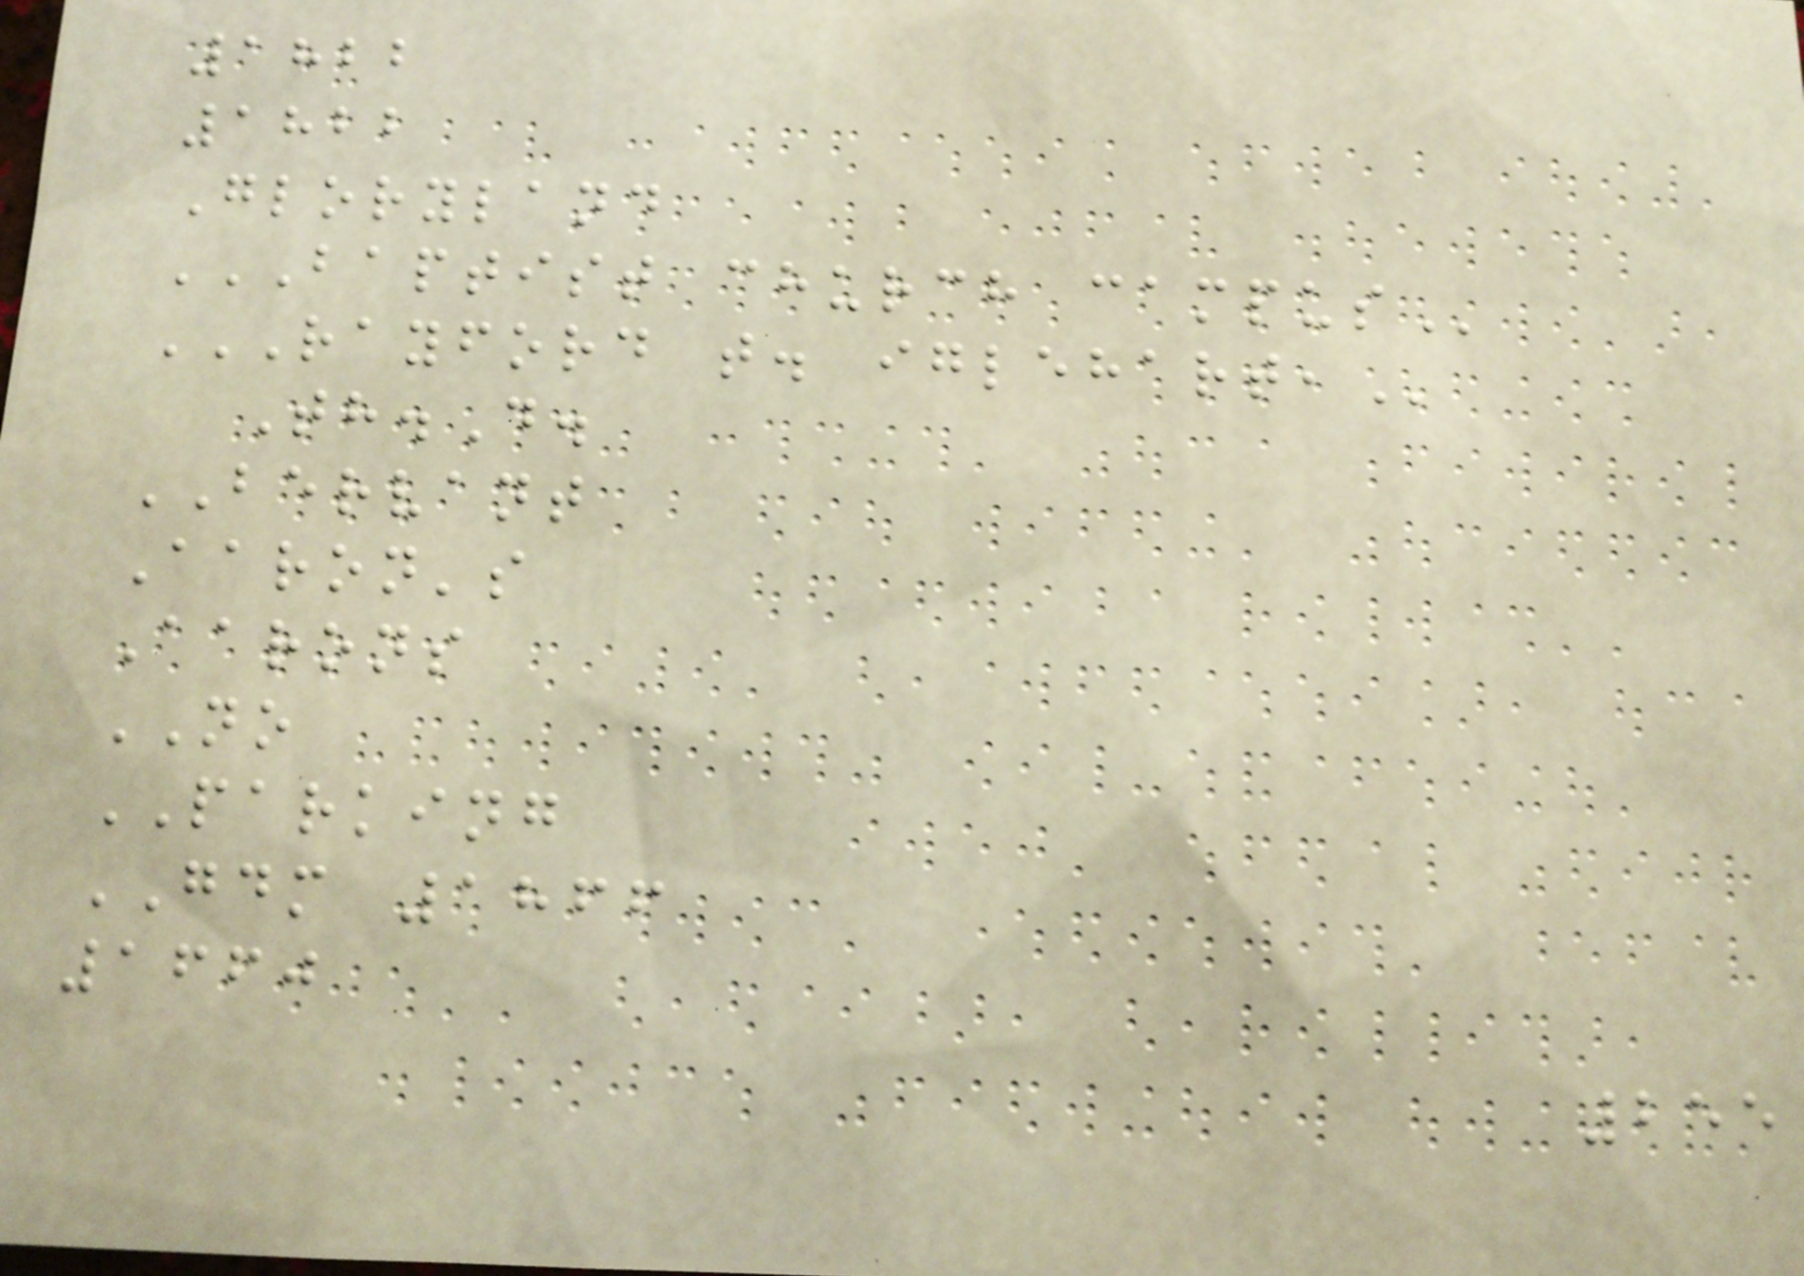1822
1822
Gloryland
BAPTIST CHURCH CAMPUS
RAYFORD T. IGLEHART,
Th.D.
BERVANT
Aaron's
Aarons
NO
PARKING
GDM 1866
1660
255
